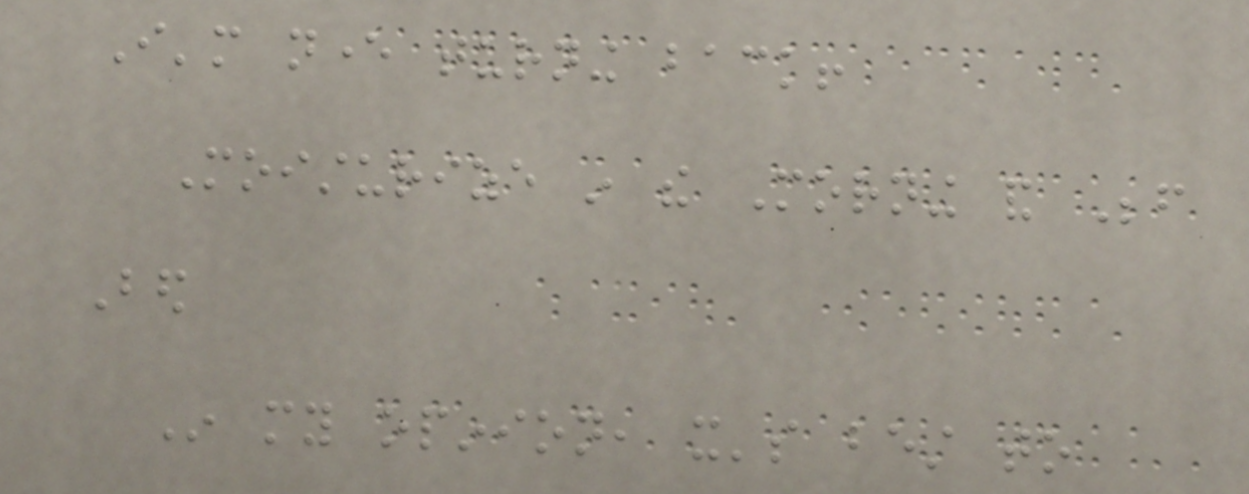I'm never turning back!
Moisturize in the Morning and Before
Bed
In my opinion, it's best to
